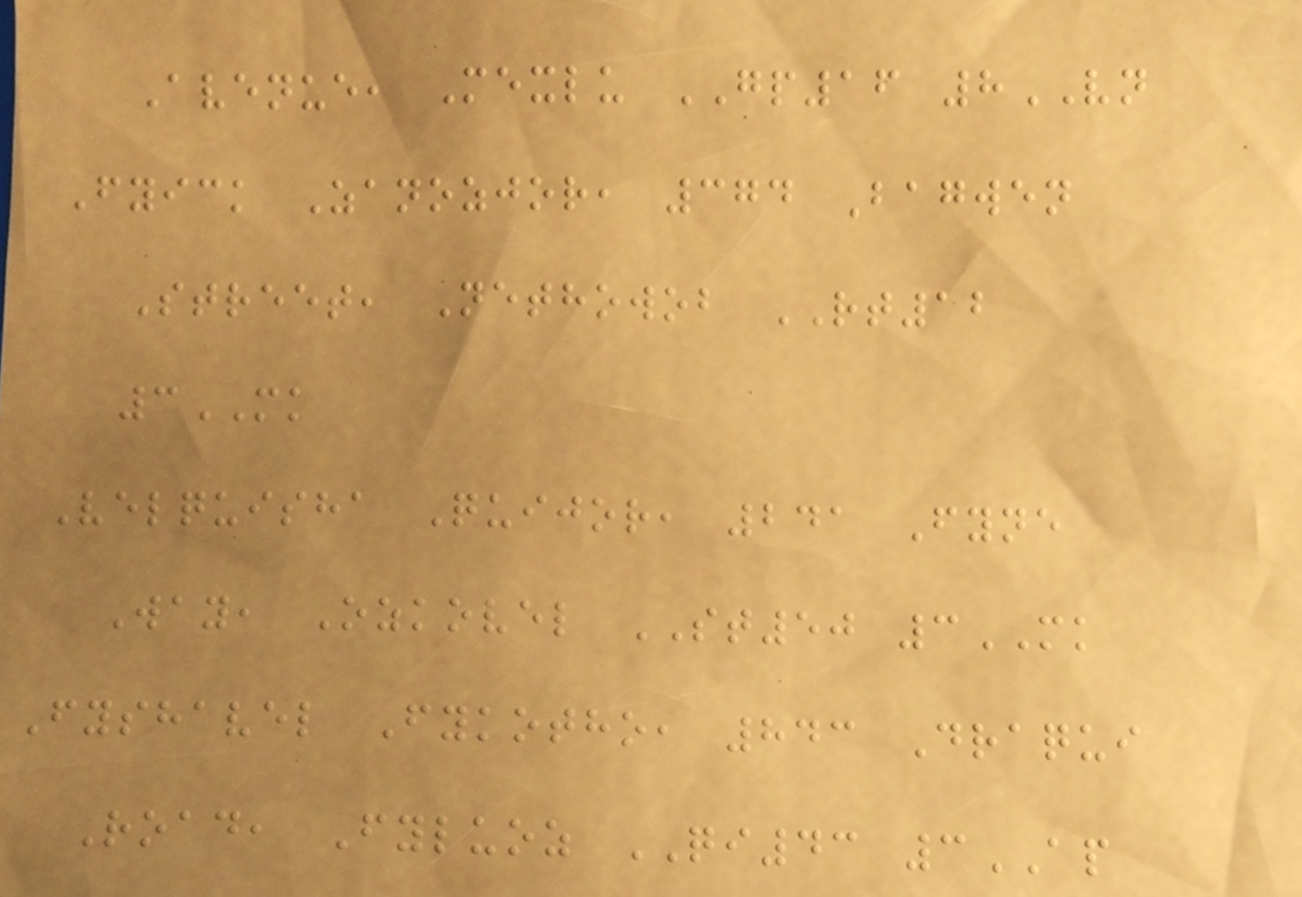Avenue, Mexlu GP16 8VN
Fyick Zanozjor, 374 Bagwen
Street, Nethowob RT12
3MK
Velquisha Quijor, 241 Fyne
Way, Ozkovel ST50 3MK
Fyshavel Fykotho, 843 Draqui
Road, Fyluoz QI43 3AP
